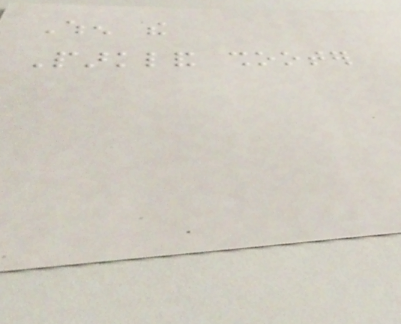When the
Parkland shooter
